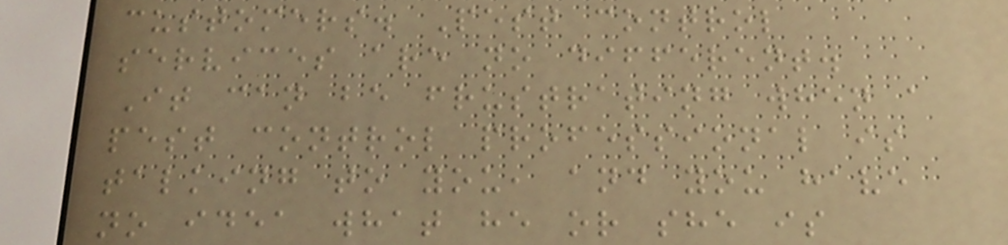customers. Pest control
services are no different.
It can be frustrating when a
pest control professional is
talking to you, and you have
no idea what he or she is
